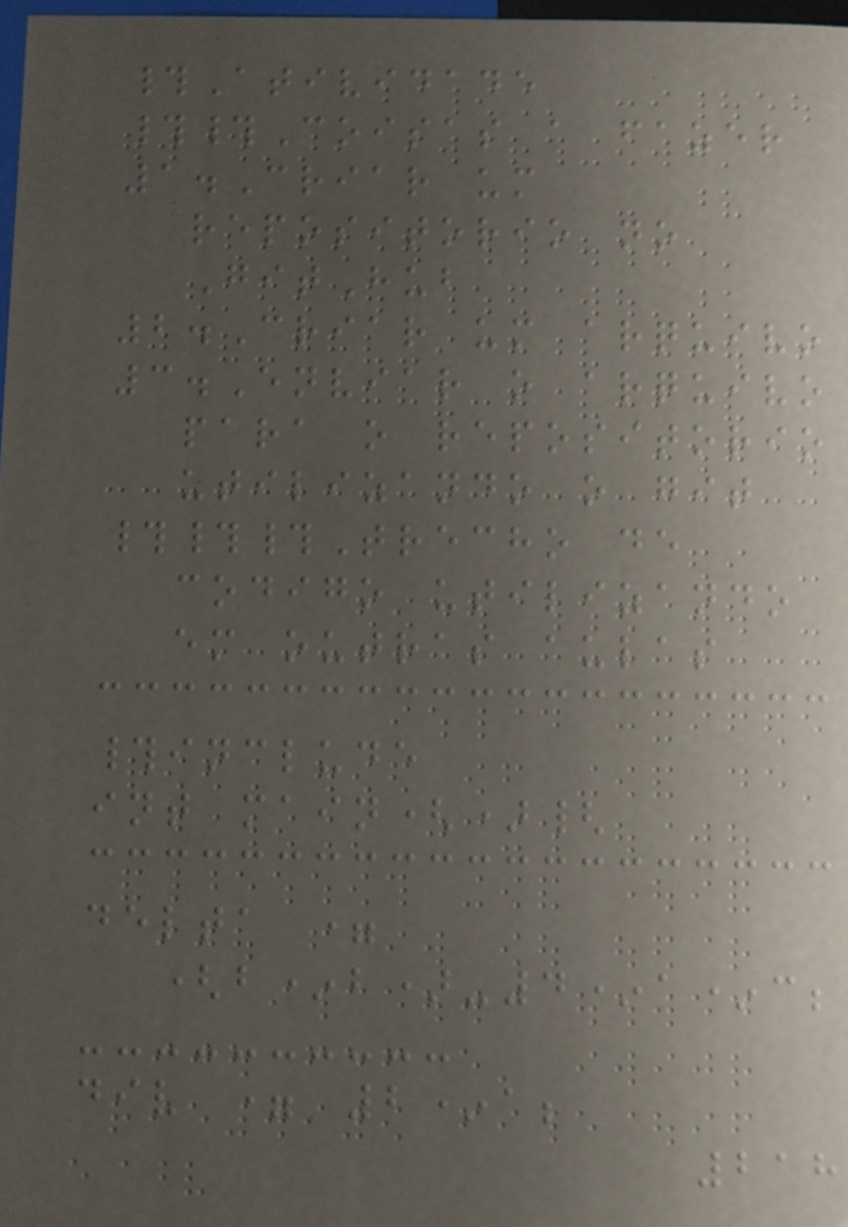#Atividade
##Coisas a fazer
1.Criar um
repositorio no
GitHub
2.Criar um arquivo
3.Enviar o arquivo
para o repositorio
utilizando o git
###Trecho de
codigo utilizando
em outras aulas
#include
int main(){
delta =
(b*b)-4*a*c;
div = 2*a;
218
